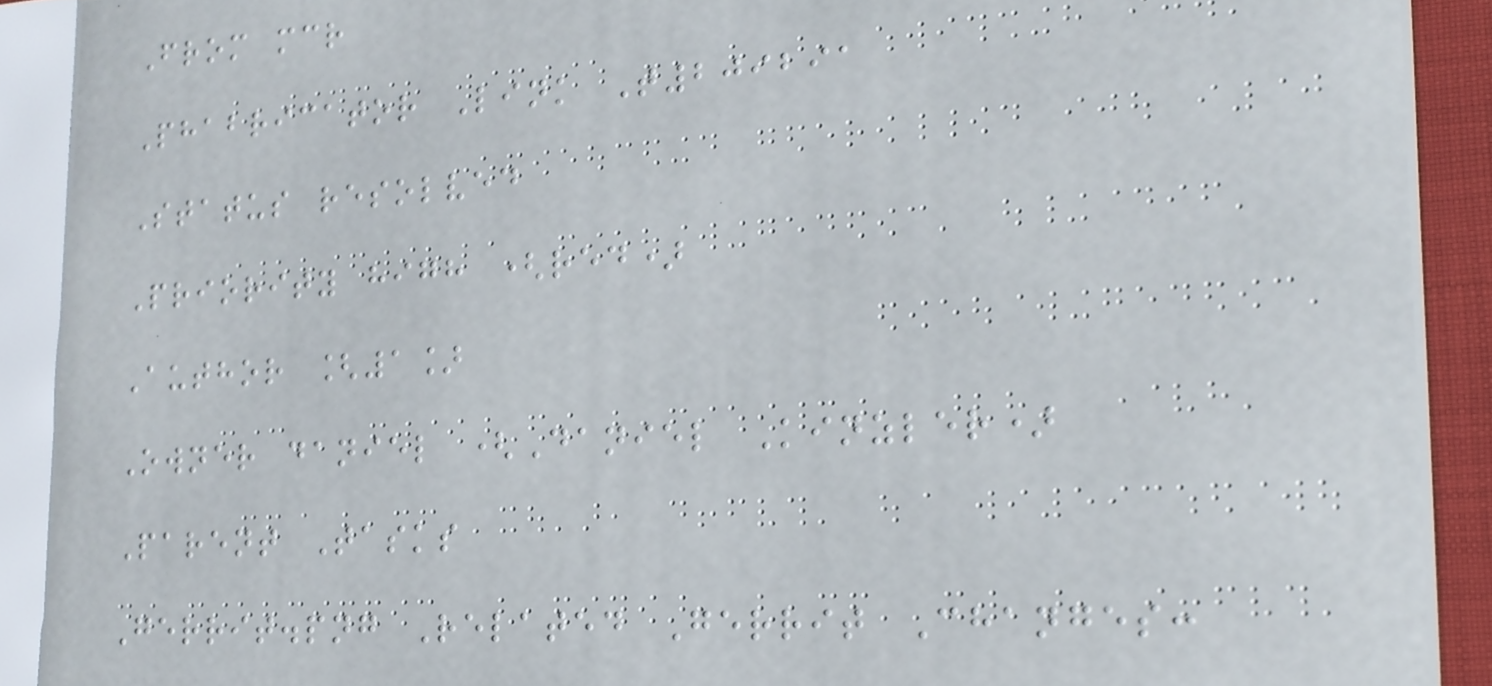From mcr
Phabricator Link T209291
Status resolved
Priority high (red)
Author [1]
Owner daniel (Daniel Kinzler)
Parent Tasks
Gerrit.png Related Gerrit Changes:
